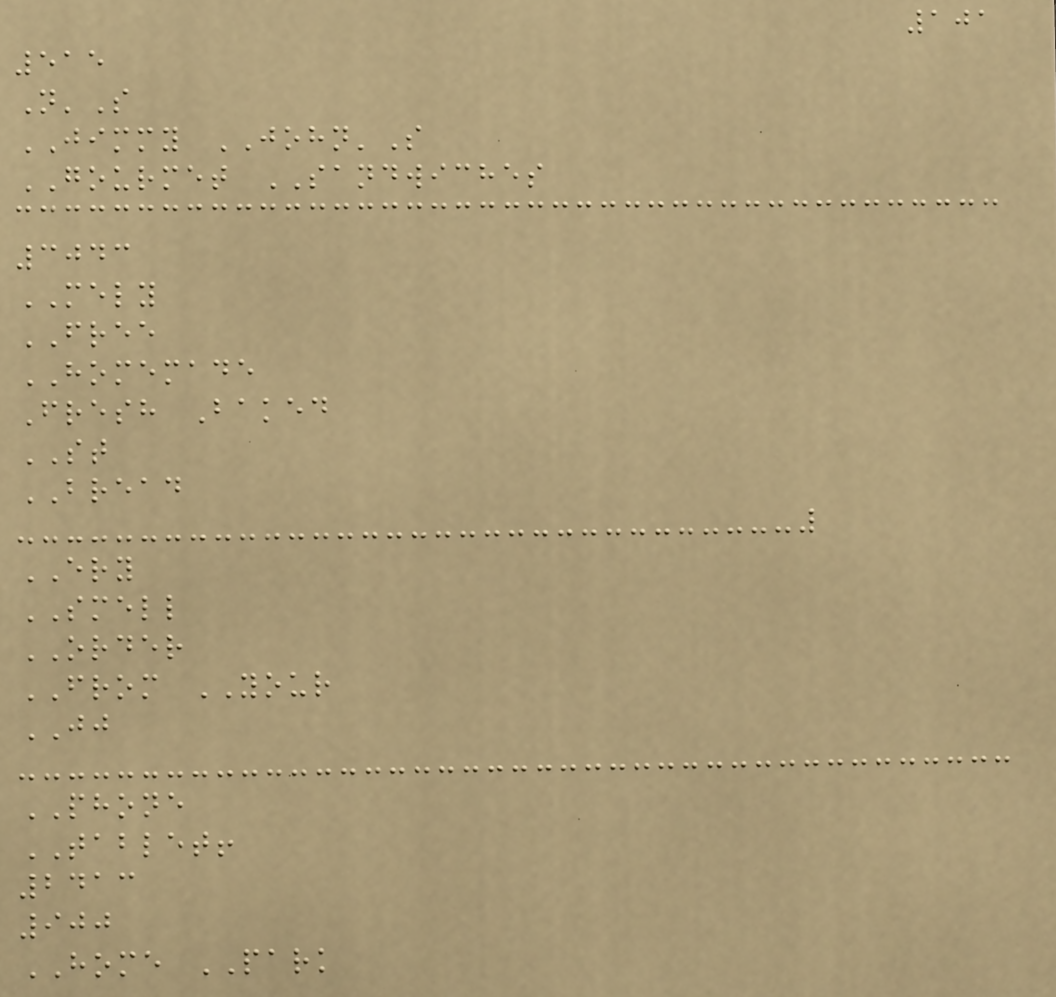101
515
N'S
JIMMY JOHN'S
GOURMET SANDWICHES
3043
MELY
FREE
HOMEMADE
Fresh Baked
ST
BREAD
ERY
SMELL
ORDER
FROM YOUR
JJ
PHONE
TABLET!
2413
900
HOME PARK
